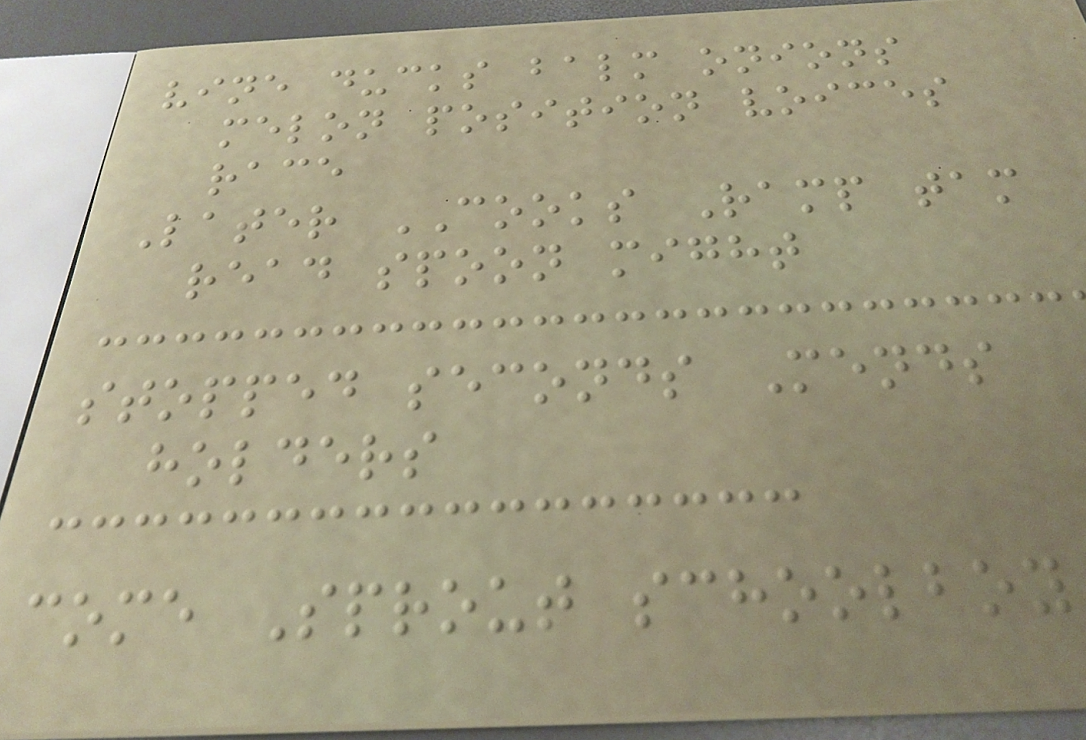vine ducks balm onions
melon position voices
race
Later COOKS Ramp tam
read spoon might
stopped seconds Mends
holders
come Sprout schoolboy
